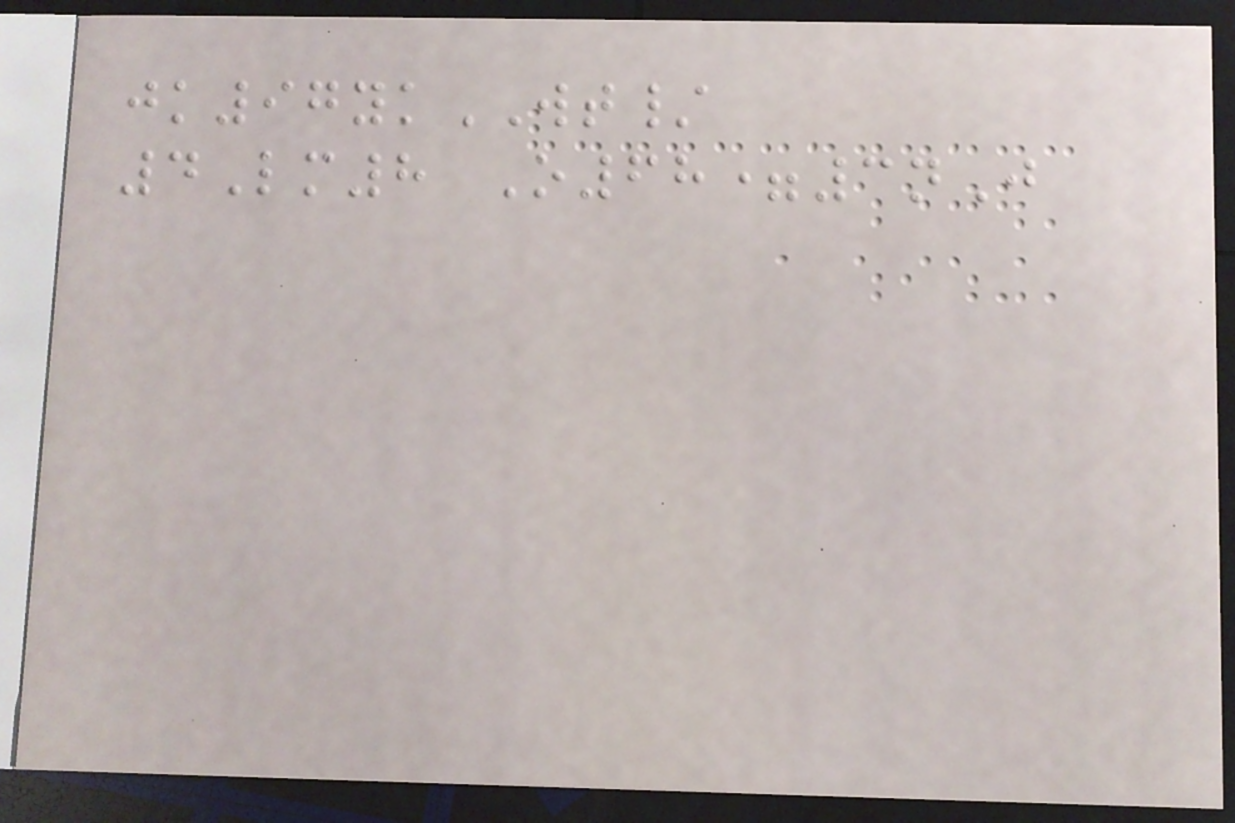jk97ykWT/
4Lm8 O68=3nJ
